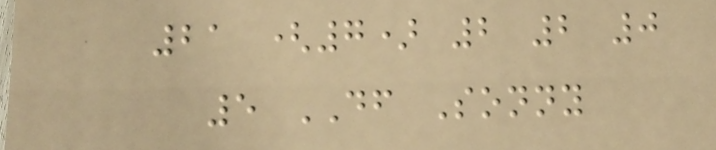21 (7) 2 2 0
5 DF Sonny
